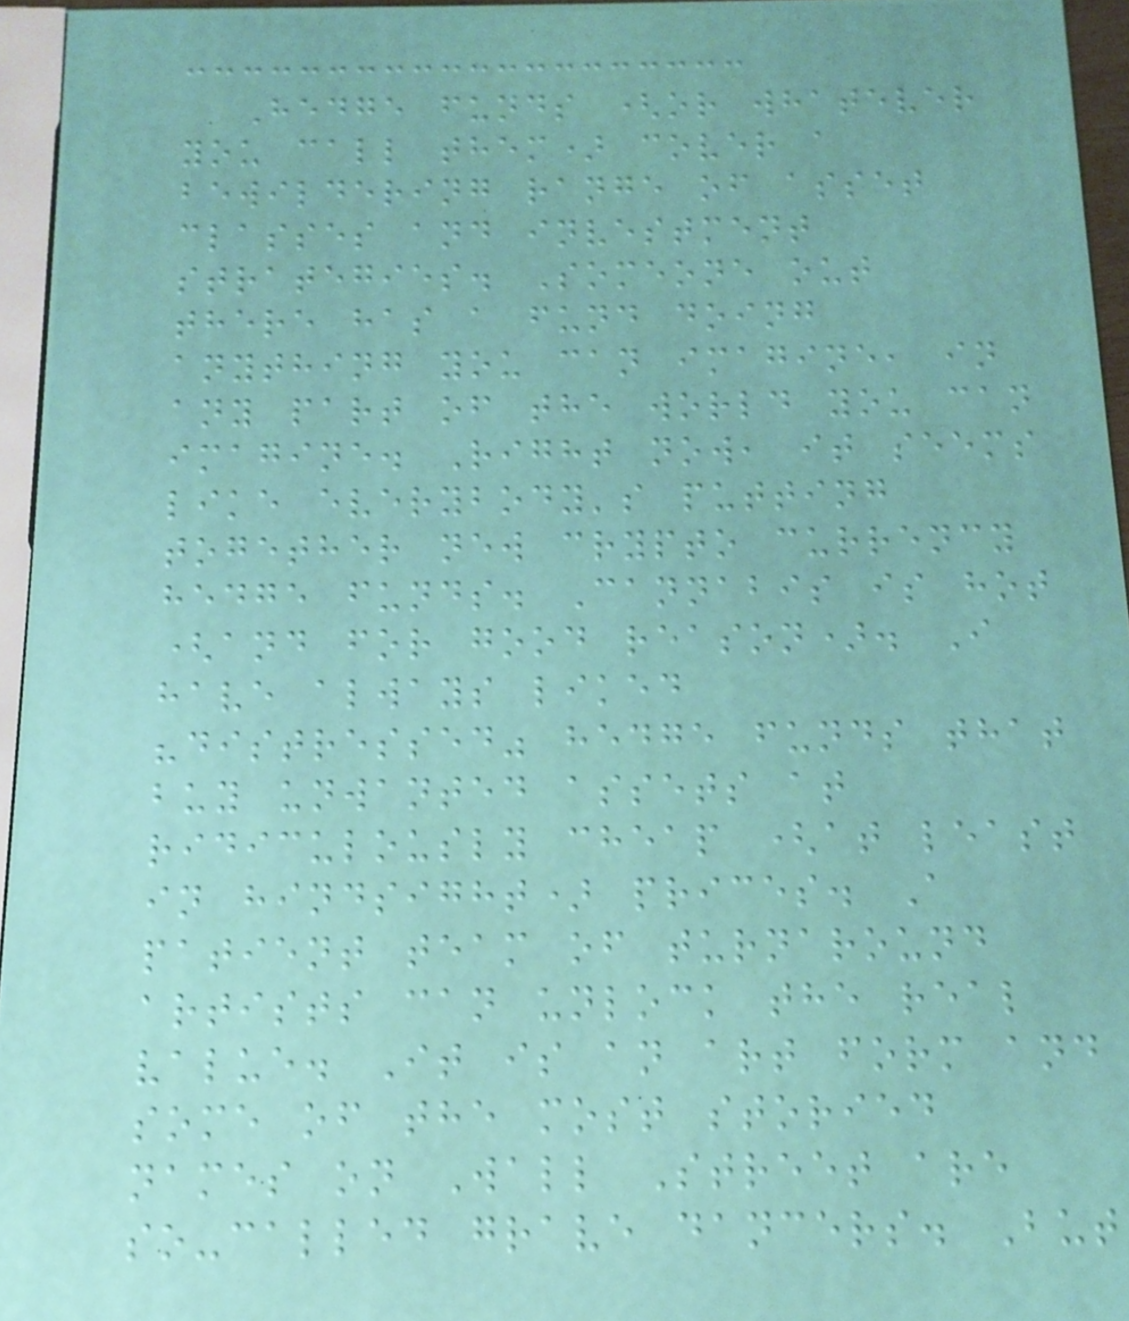Hedge funds (or whatever
you call them) cover a
bewildering range of asset
classes and investment
strategies. Someone out
there has a fund doing
anything you can imagine, in
any part of the world you can
imagine. Right now, it seems
like everybody's putting
together new crypto currency
hedge funds. Cannabis is hot
(and for good reason). I
have always liked
"distressed" hedge funds that
buy unwanted assets at
ridiculously cheap (at least
in hindsight) prices. A
patient team of turnaround
artists can unlock the real
value. It is an art form and
some of the most storied
names on Wall Street are
so-called grave dancers. But
